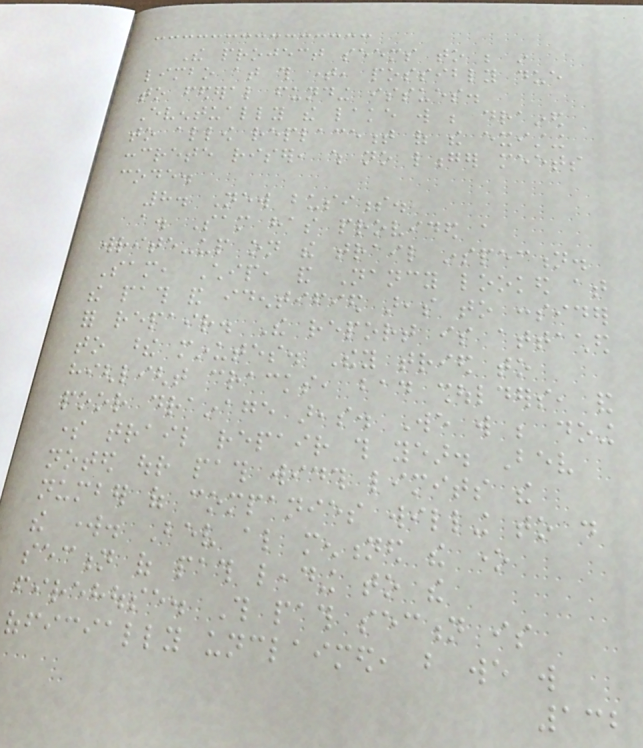The project seems to be in
limbo at this time, possibly due
to federal funding issues.
Eventually the lake will be drained
to allow replacement of the existing
concrete riser, which no longer meets
code.
8. New business.
a. Sam has provided a
write-up on the trail inspection.
Sam, Chip, and Nancy looked at
the path and identified areas to consider
for repair. The report is attached
to these minutes. They tried to
highlight cracks, bad shoulders, and
poor drainage areas. We will be doing
some trail repair this year. Bev
noted our path width limits the
number of companies willing to do
the work. Bev also mentioned the one
section of path leading to the
firehouse. This path section is
officially unclaimed, but we will
132
